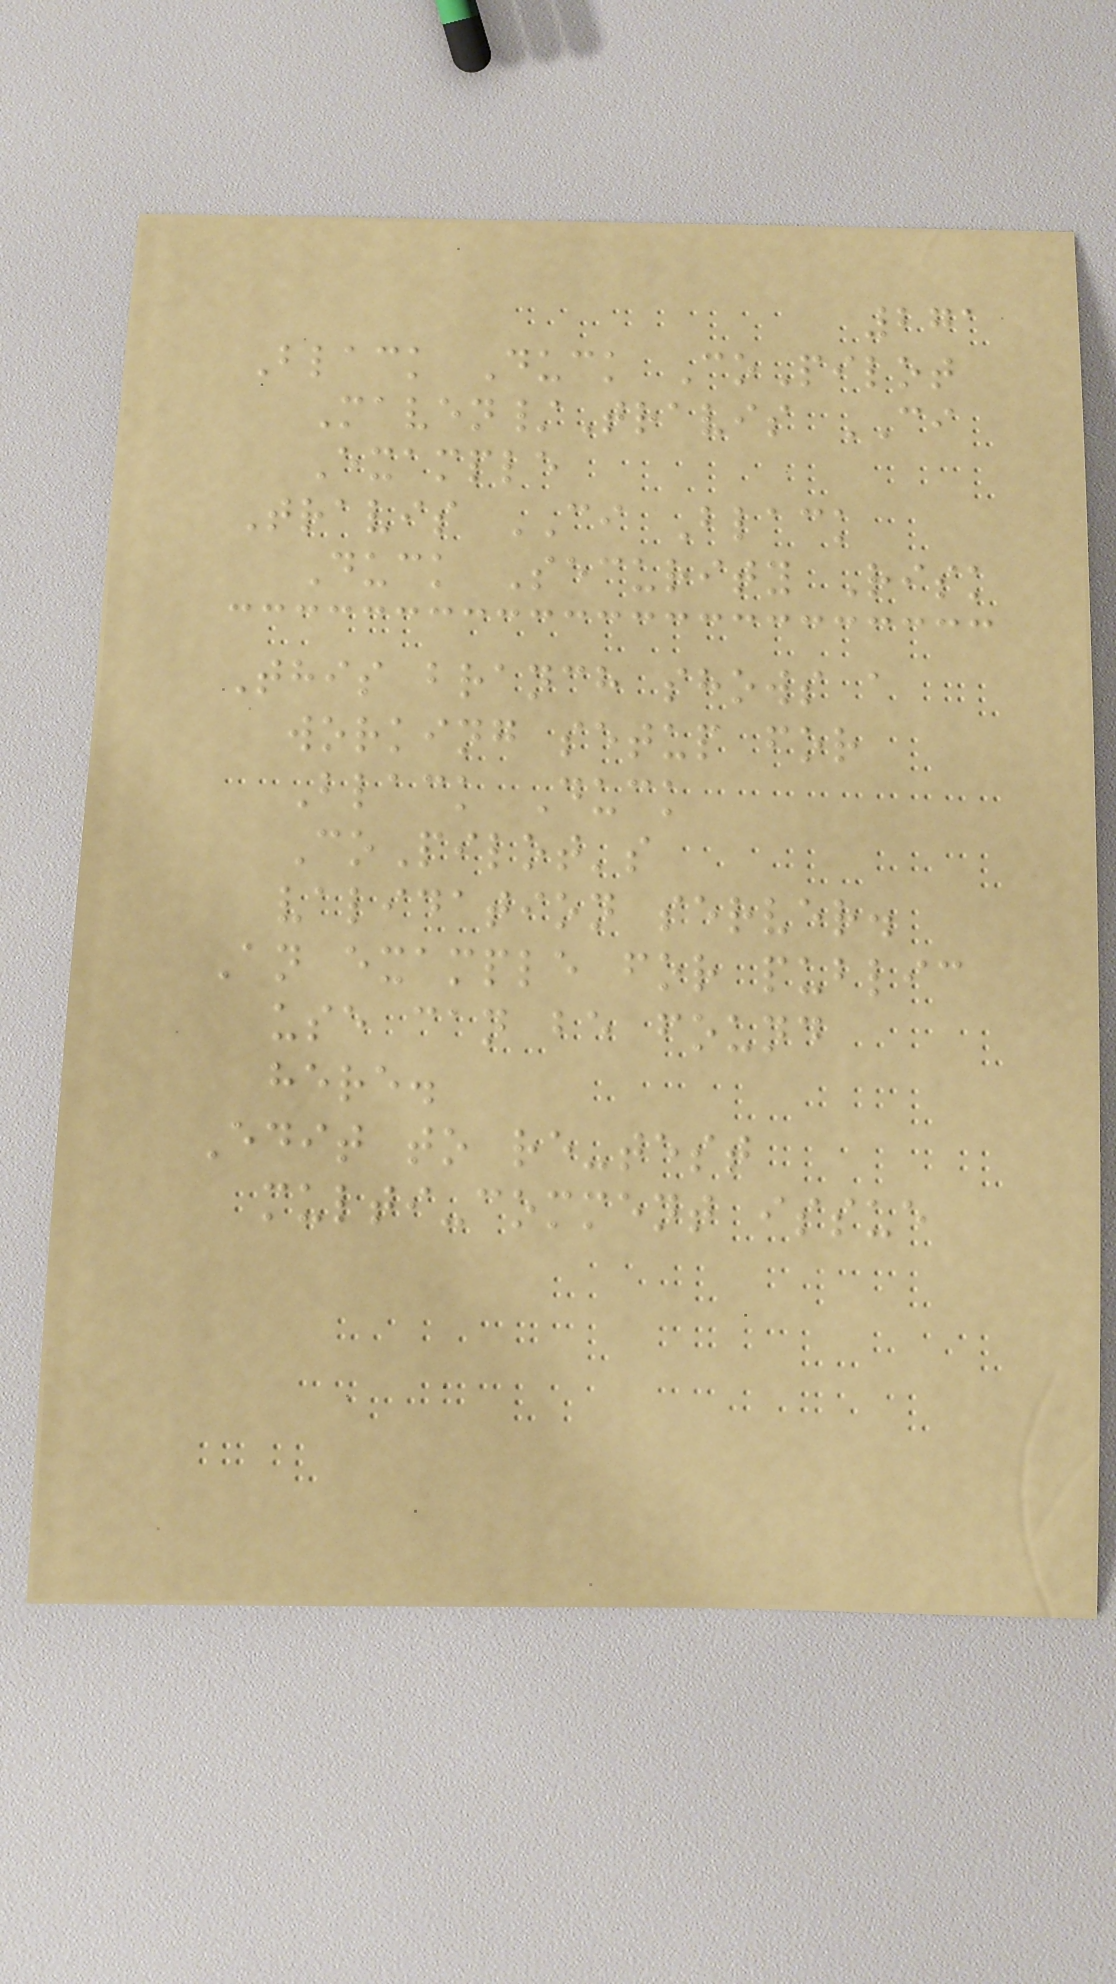271
Black Duck CoPilot
Maven/Travis CI
Example
Travis CI Black
Duck Security Risk
This branch shows a
working setup for
Black Duck
CoPilot's
validation server.
An example for public
use can be found
here.
Edit to re-test
multi-comment issue
